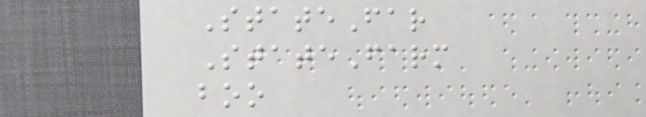StateFar
StateFarm
boo
